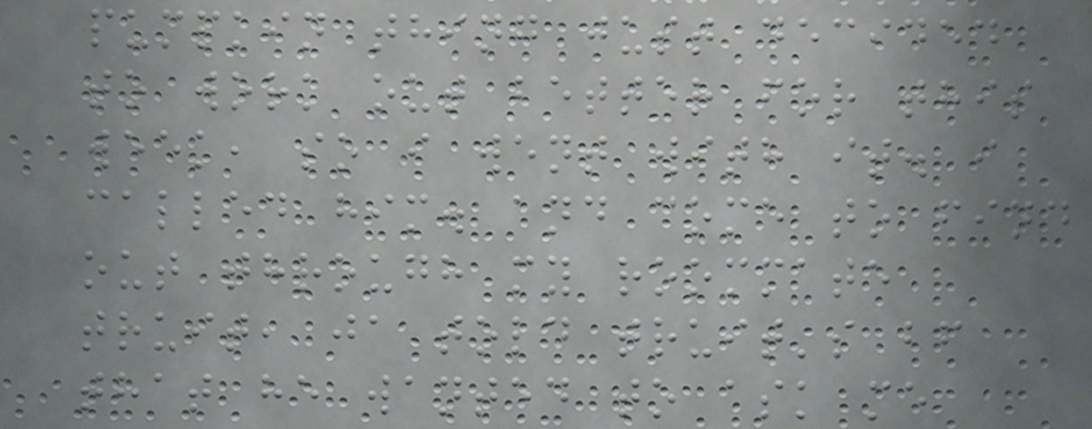pumpkin thing just decided
to work out better for this
week, so i went with it. i
called him. and come to find
out through my roommate
truit, ja told truit's bf
that he wanted to ask me
